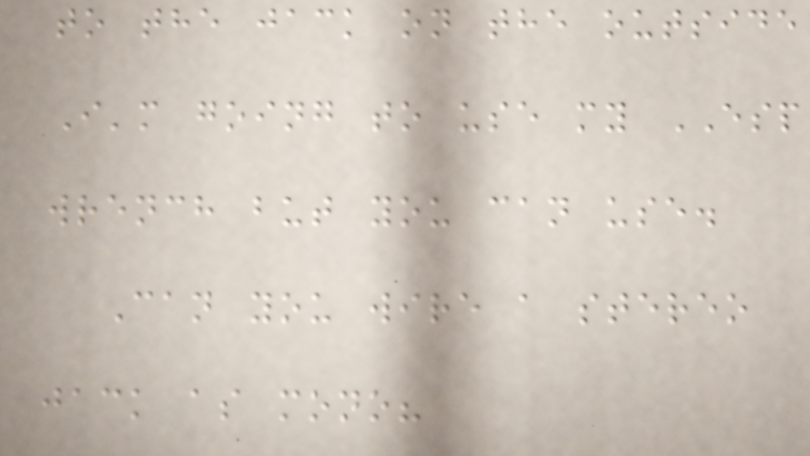to the jack on the outside
I'm going to use my ESP
wrench but you can use.
Can you wire a stereo
jack as mono?
